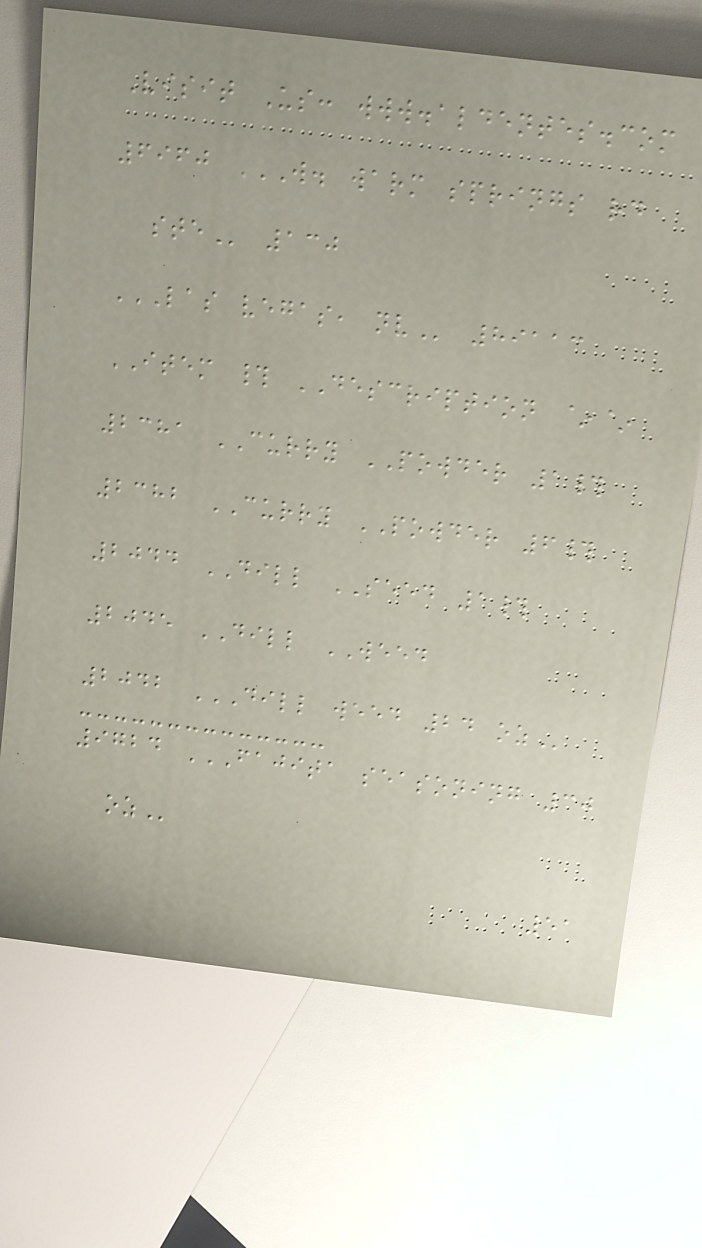Visit Us: www.aldentes.com
6960 W. WARM SPRINGS RD
STE 130
LAS VEGAS, NV 89113
ITEM # DESCRIPTION ~~
2381 CURRY POWDER 1#
2382 CURRY POWDER 6#
2044 DILL SEED 1#
2045 DILL WEED
2042 DILL WEED 24 OZ
9724 FAJITA SEASONING 30
OZ
51
